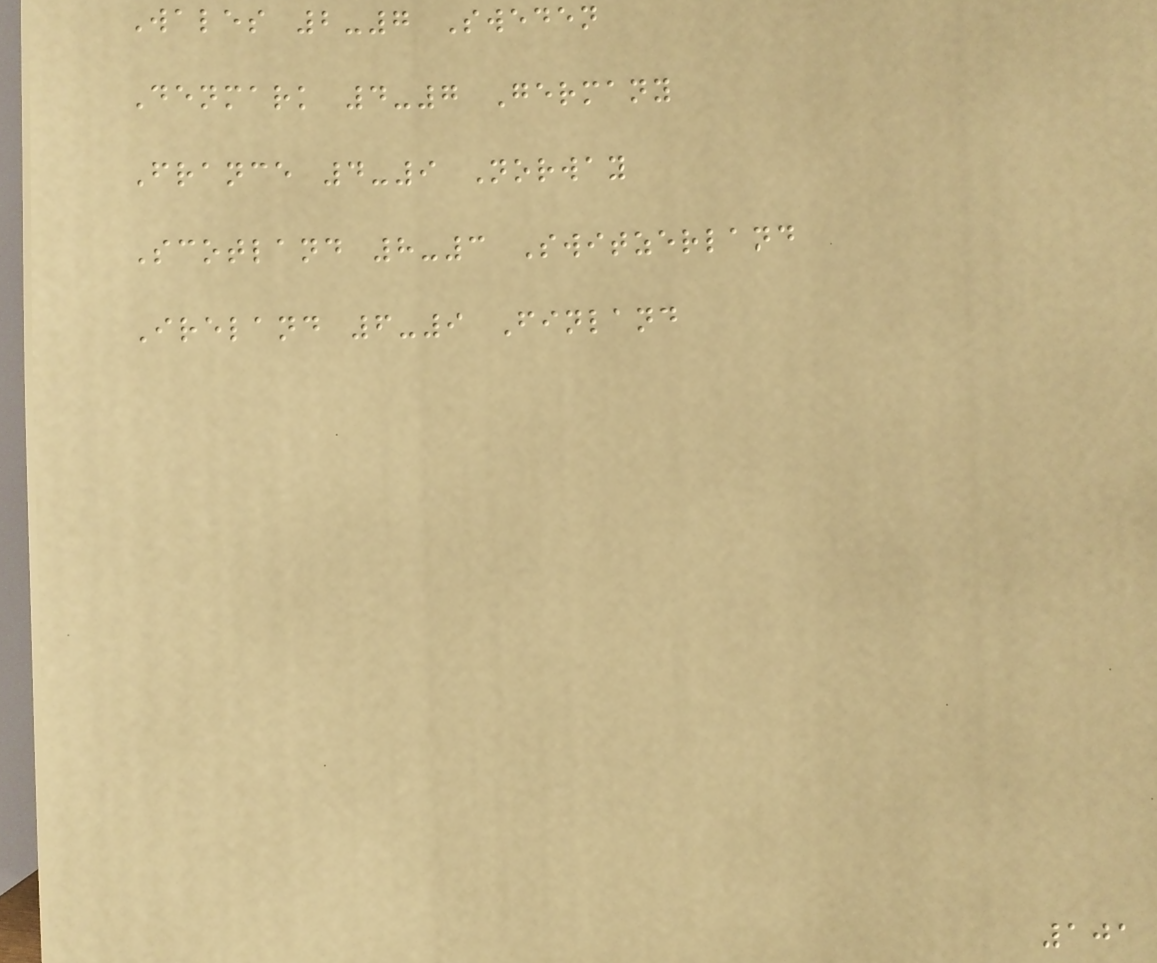Wales 2-7 Sweden
Denmark 4-7 Germany
France 4-9 Norway
Scotland 8-3 Switzerland
Ireland 6-9 Finland
101
